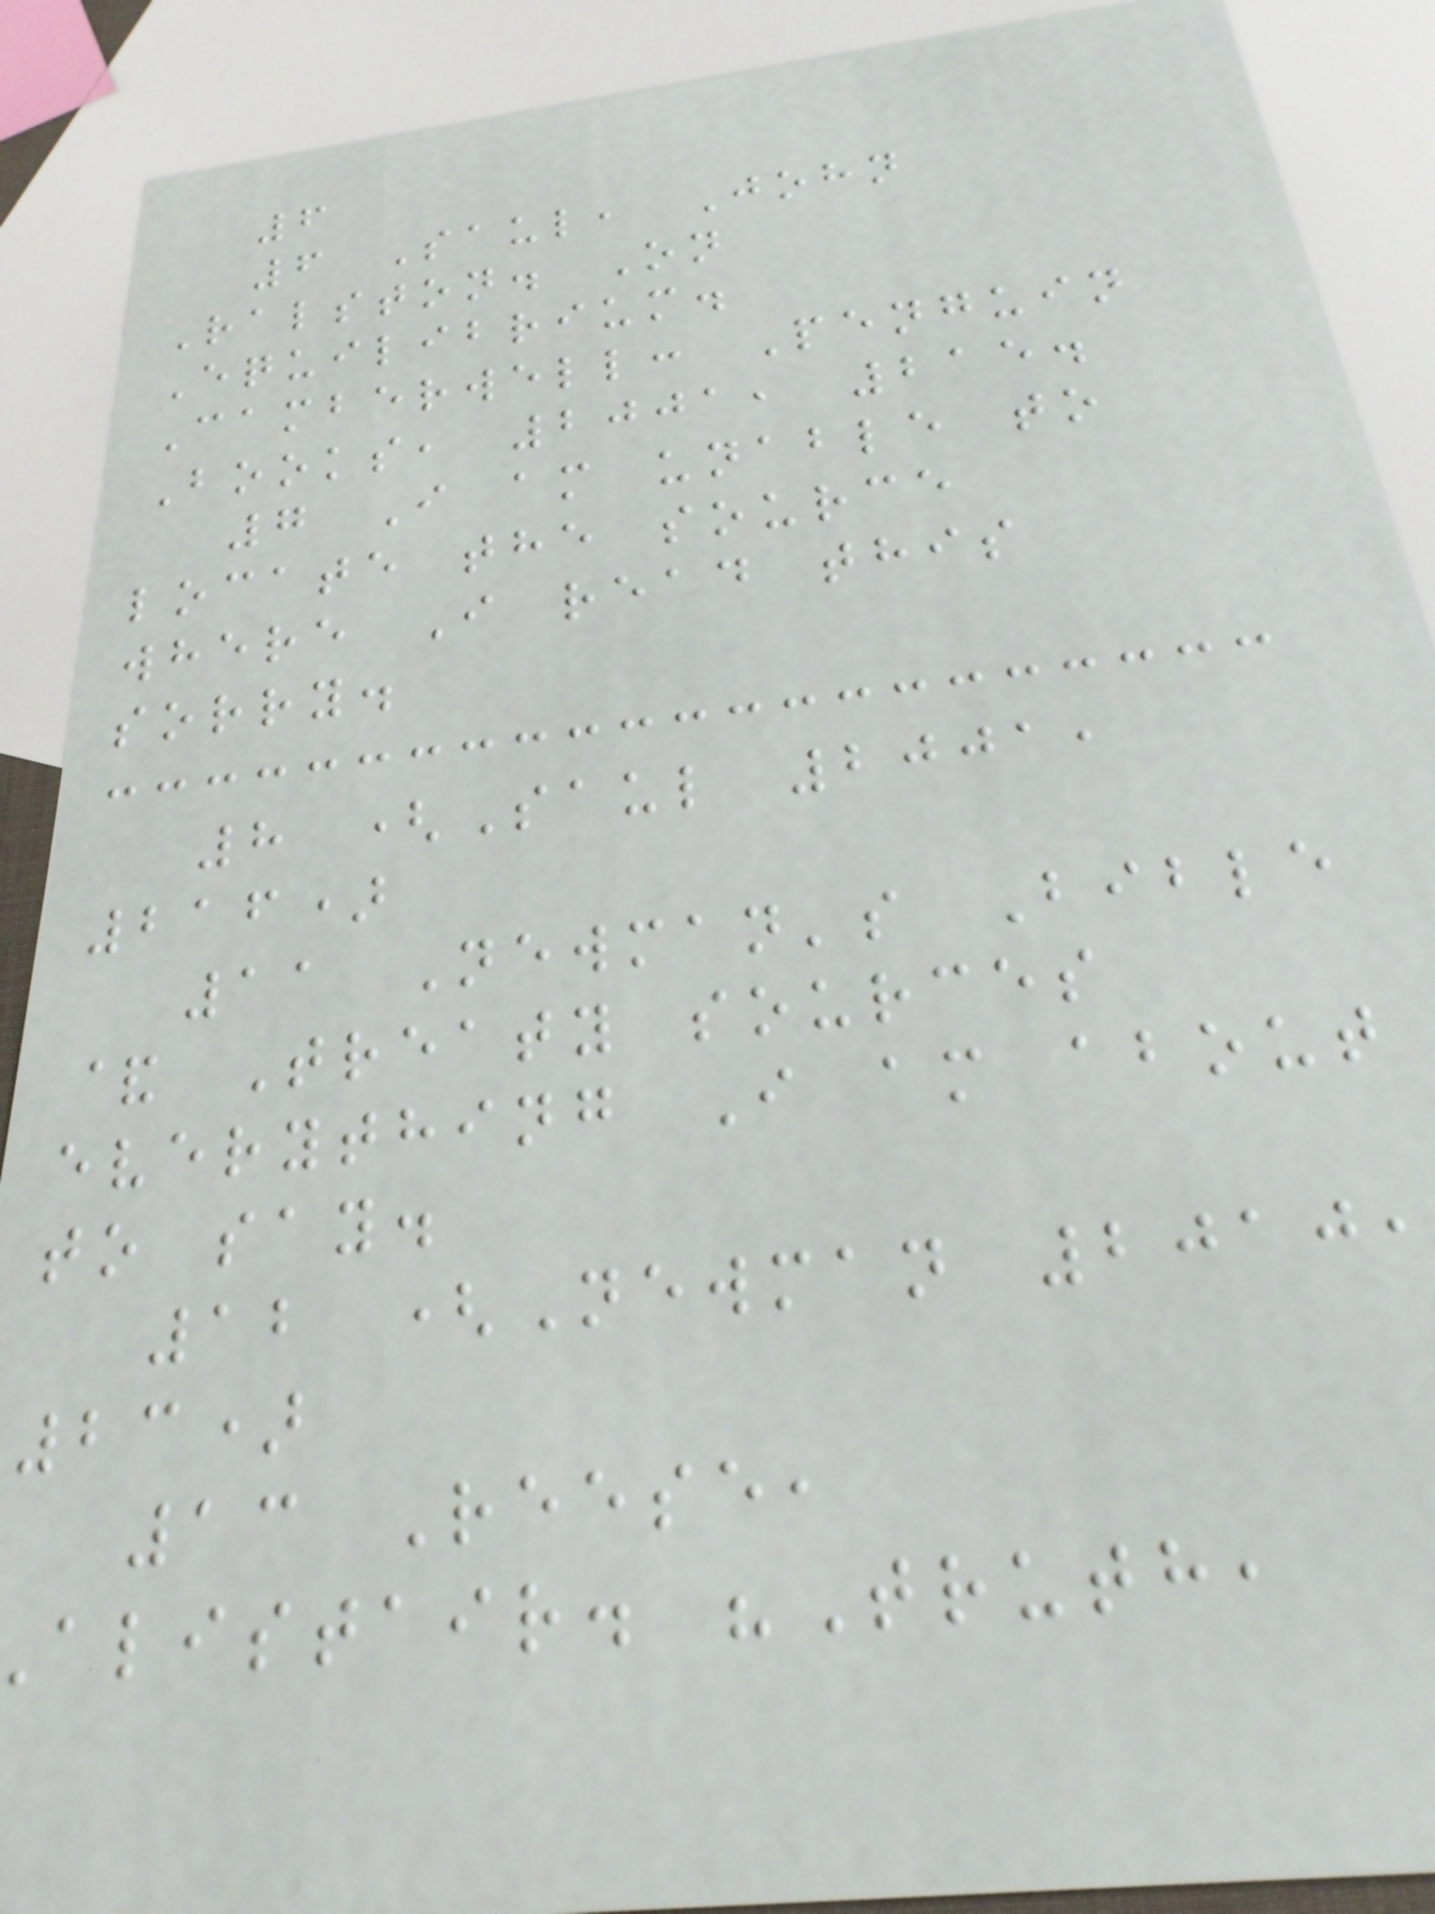6
6 Saul, John
Ralston. On
Equilibrium.
Camberwell: Penguin
Books, 2001, 215.
7 I am unable to
locate the source
where I read this
sorry.
8 (Saul 2001,
216)
11 Newman's Bible
& Treaty sources
everything I am about
to say.
12 (Newman 2010,
23)
13 Reese,
alistair. "Truth,
